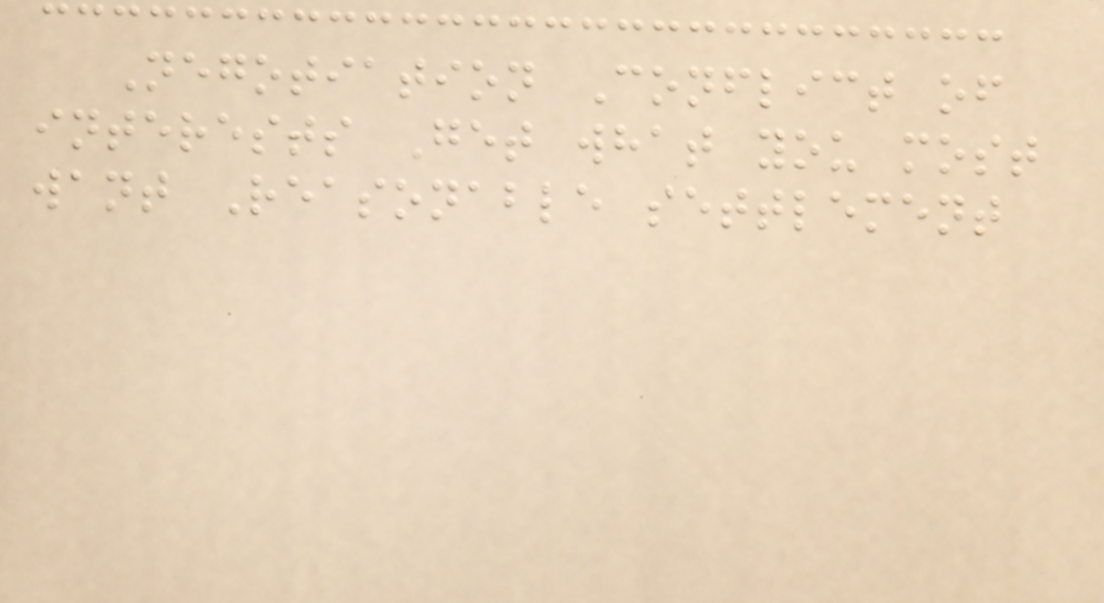Negotiation Conflict of
interests Get what you most
want Reasonable settlement
